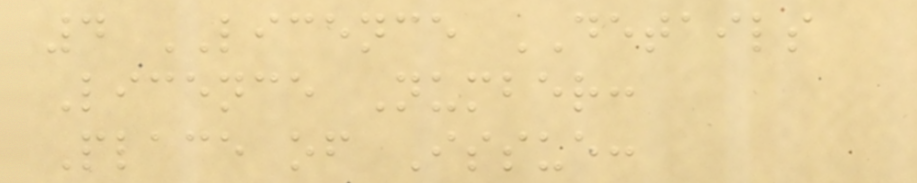4 LICENCE DETAILS
Licence Number:
Place of Issue:
